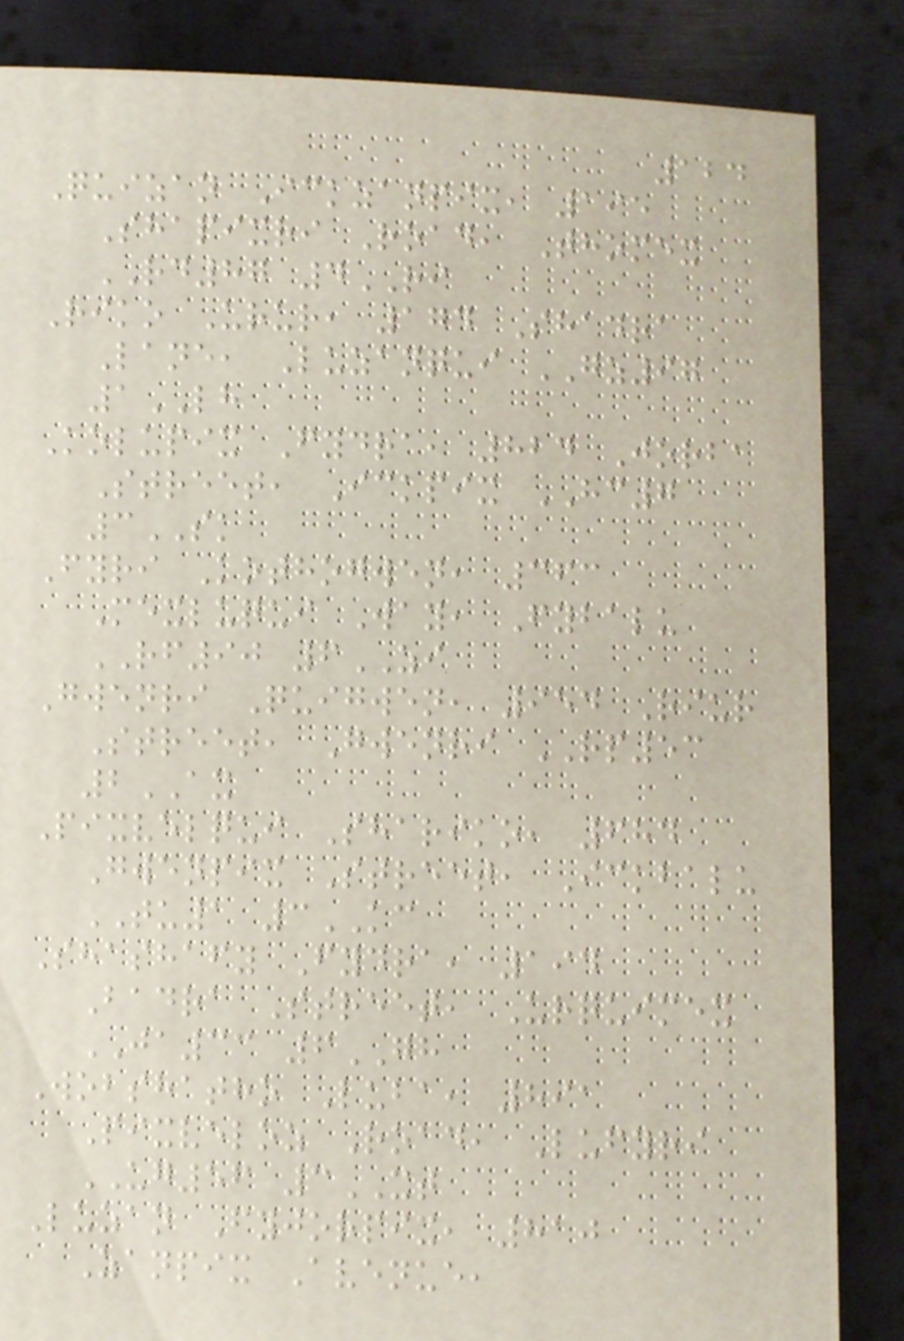124
Quizan Ickzanpix, 195
Shapixri Road, Thomex
RD87 4RI
Riko Urur, 174 Shadra
Lane, Luzanqui GZ97
1LH
Kolupix Fydra, 824 Jorba
Street, Ickpix HC7
3SK
Fyri Kothogwen, 363
Mexluqui Way, Fybalu
RF90 6ZI
Gwenri Quigwen, 954 Riur
Street, Gwenri RP53
2AX
Pixvelqui Shariko, 684
Gwenpix Street, Ickbalu
TU1 3KC
Shashafy Fydra, 194
Badra Street, Urquimex
JA33 6GH
Wobshatho Luba, 891
Pixveloz Road, Lufyri
UG56 3XT
Luzan Fyjorpix, 810
Zanpix Avenue,
